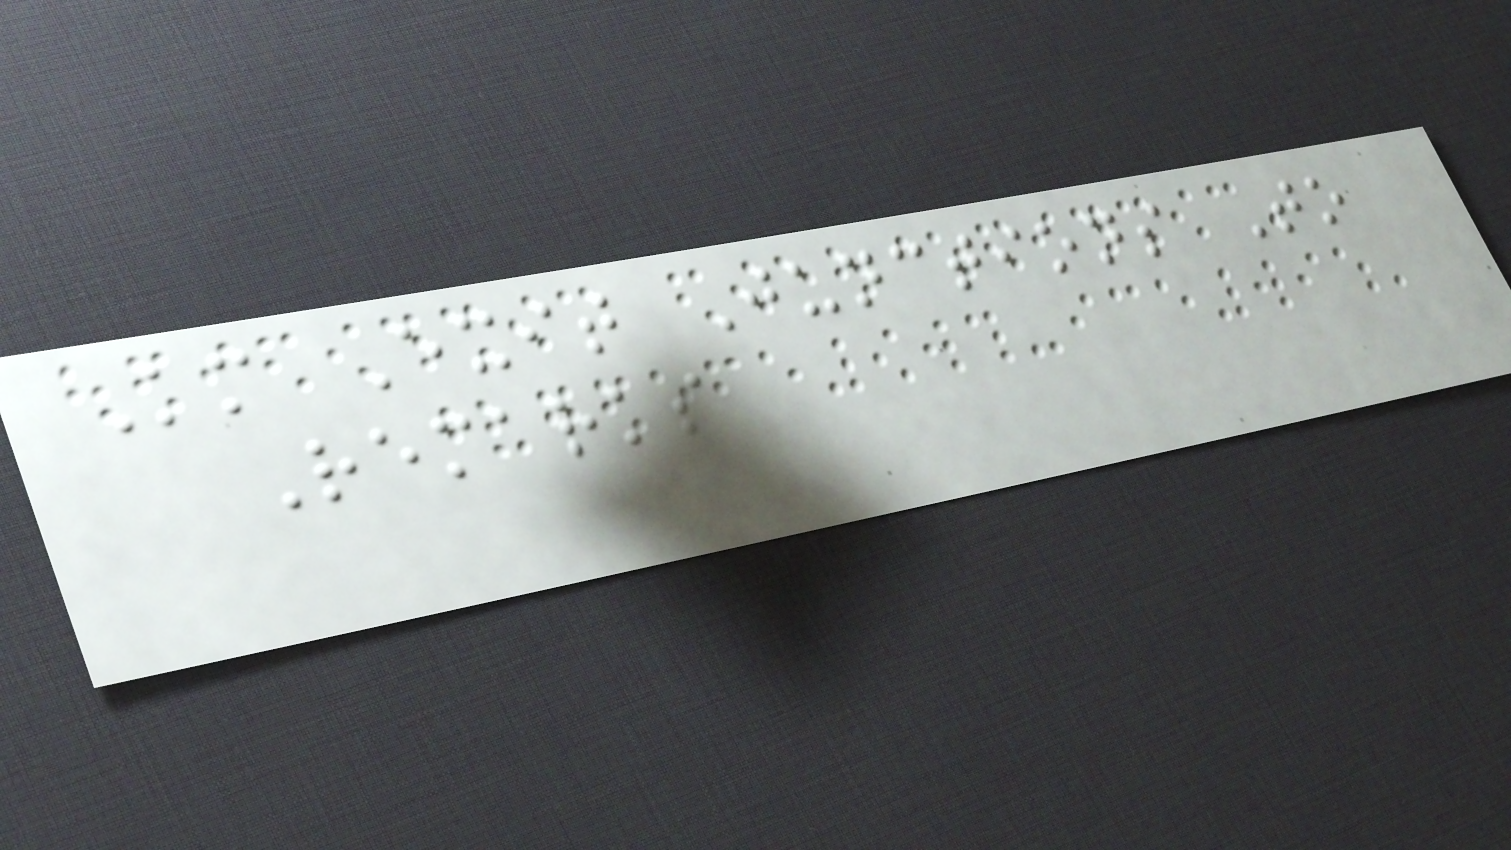Km Exit Junctions To
Remarks
